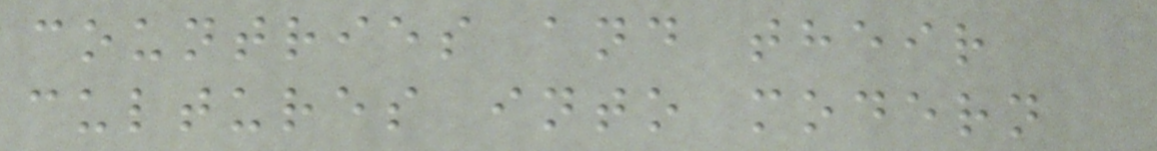countries and their
cultures into modern
